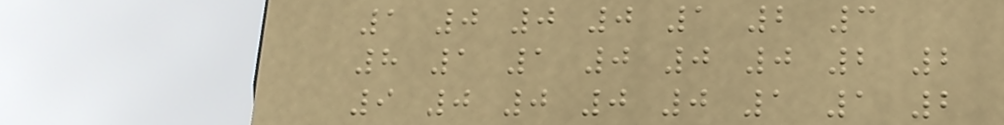1 0 0 0 1 2 3
8 1 1 0 0 0 2 2
9 0 0 0 0 1 1 2
